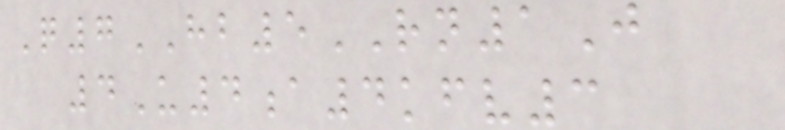Q7HB5RN1J
4U4a4kfv3
